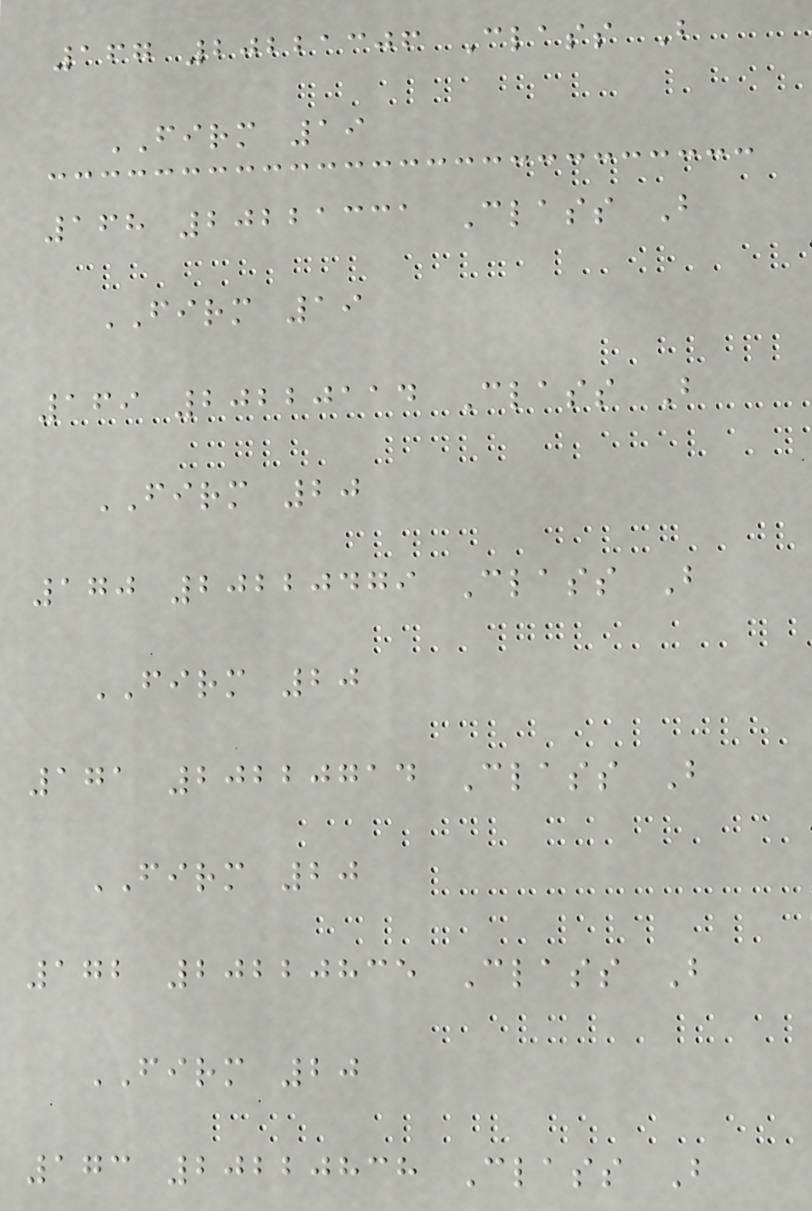167 20221306 Class B
FIRM 19
168 20221331 Class B
FIRM 19
169 20220114 Class B
FIRM 20
170 20220479 Class B
FIRM 20
171 20220714 Class B
FIRM 20
172 20220835 Class B
FIRM 20
173 20220838 Class B
